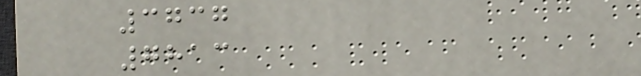3737
7813
